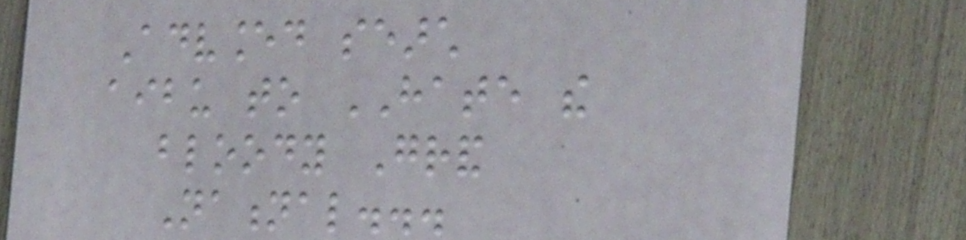Advanced search
aibu to HATE the
bloody Grand
National...
